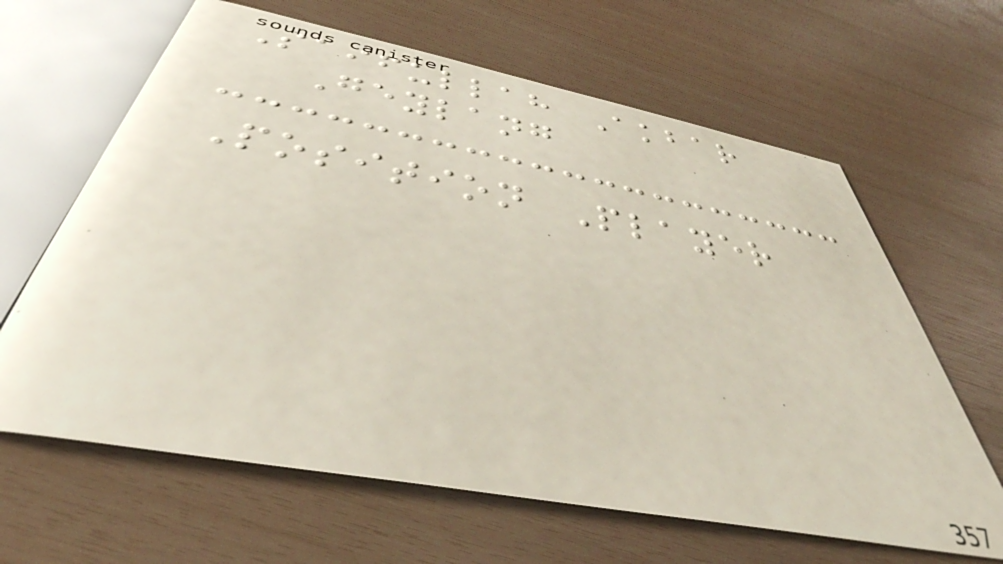Saifullah Akbar
Geylang
Position Player
